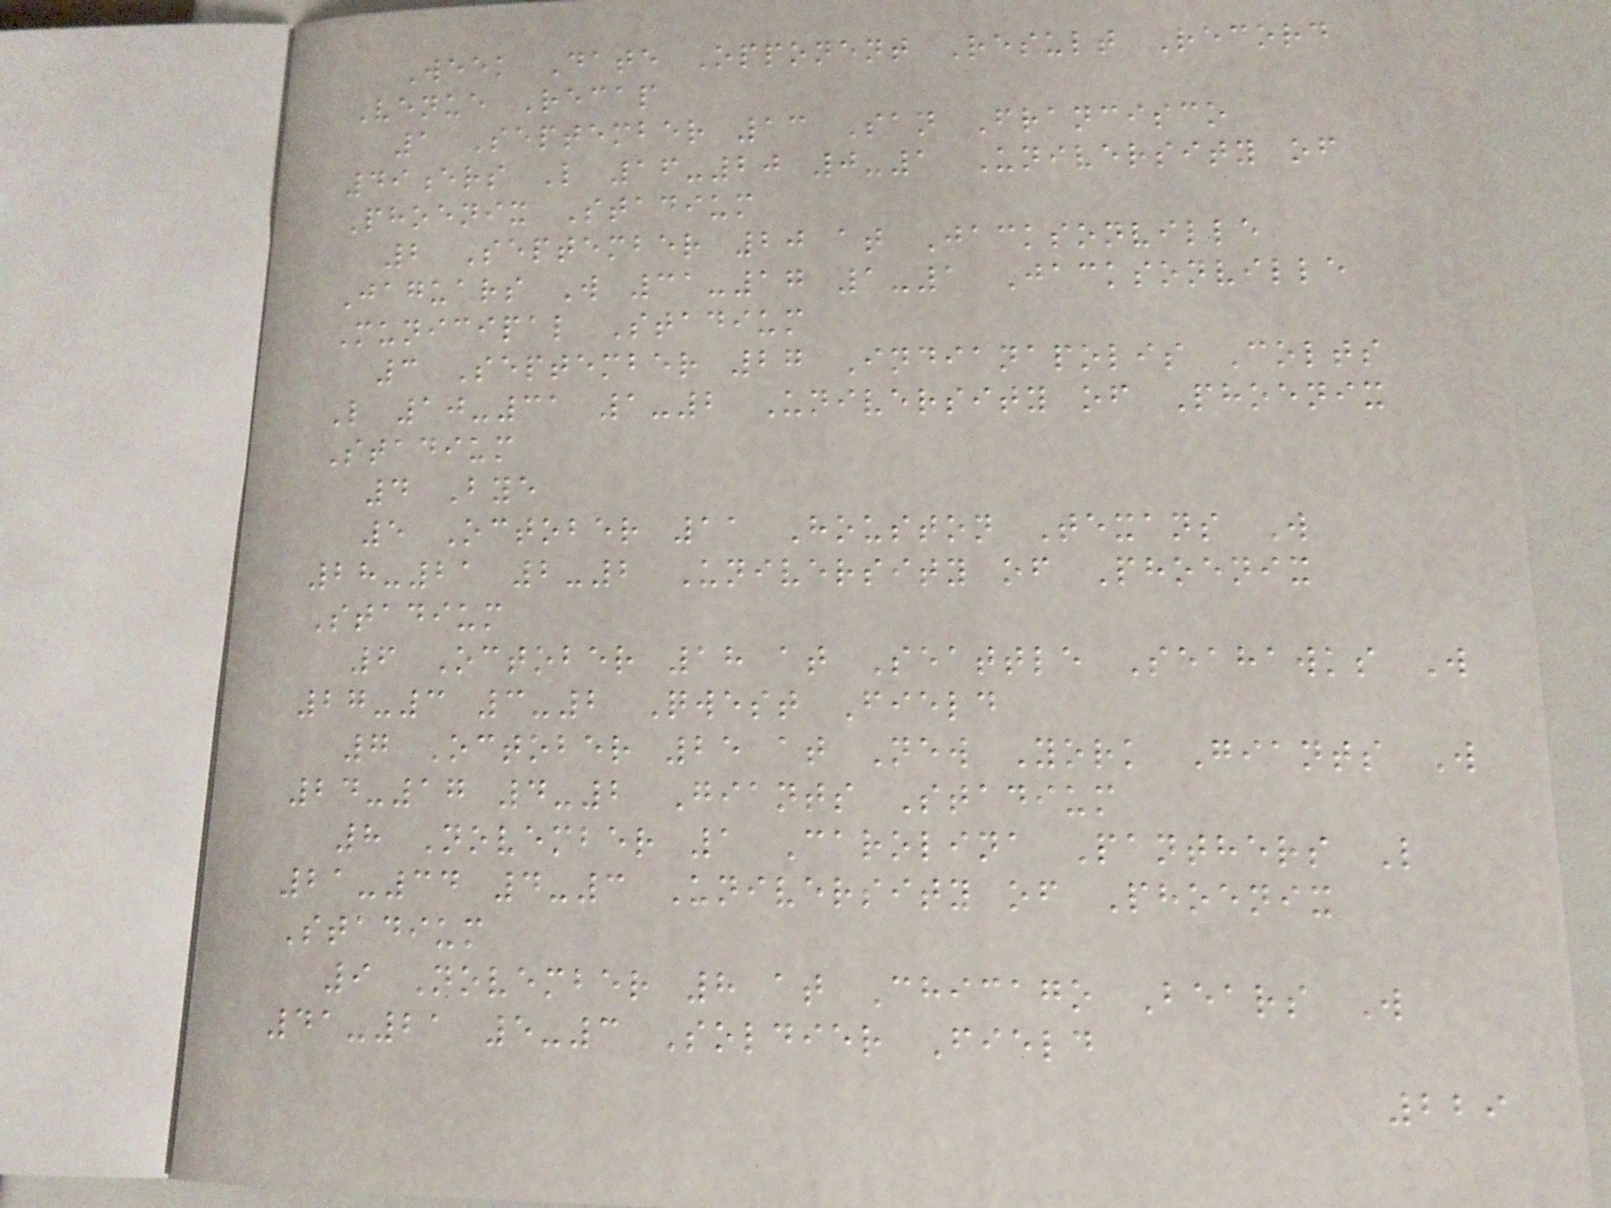Week Date Opponent Result Record
Venue Recap
1 September 13 San Francisco
49ers L 16-20 0-1 University of
Phoenix Stadium
2 September 20 at Jacksonville
Jaguars W 31-17 1-1 Jacksonville
Municipal Stadium
3 September 27 Indianapolis Colts
L 10-31 1-2 University of Phoenix
Stadium
4 Bye
5 October 11 Houston Texans W
28-21 2-2 University of Phoenix
Stadium
6 October 18 at Seattle Seahawks W
27-3 3-2 Qwest Field
7 October 25 at New York Giants W
24-17 4-2 Giants Stadium
8 November 1 Carolina Panthers L
21-34 4-3 University of Phoenix
Stadium
9 November 8 at Chicago Bears W
41-21 5-3 Soldier Field
229
